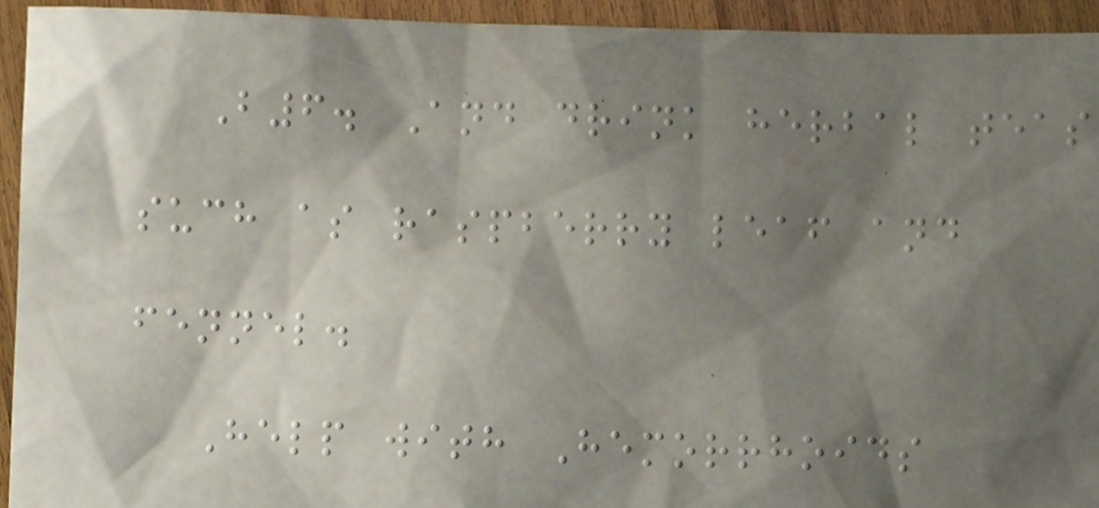B6. And drink herbal teas
such as raspberry leaf and
fennel.
Help with Hemorrhoids
